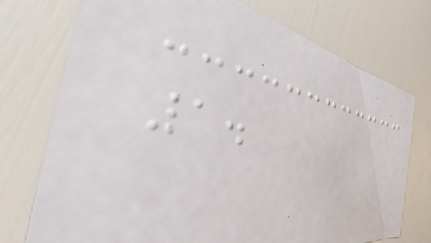1.
